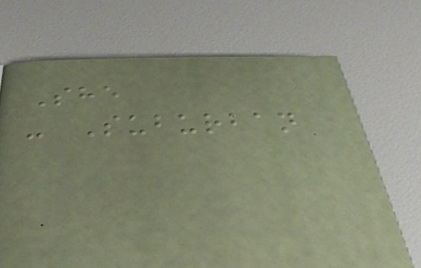She
- Suburban
